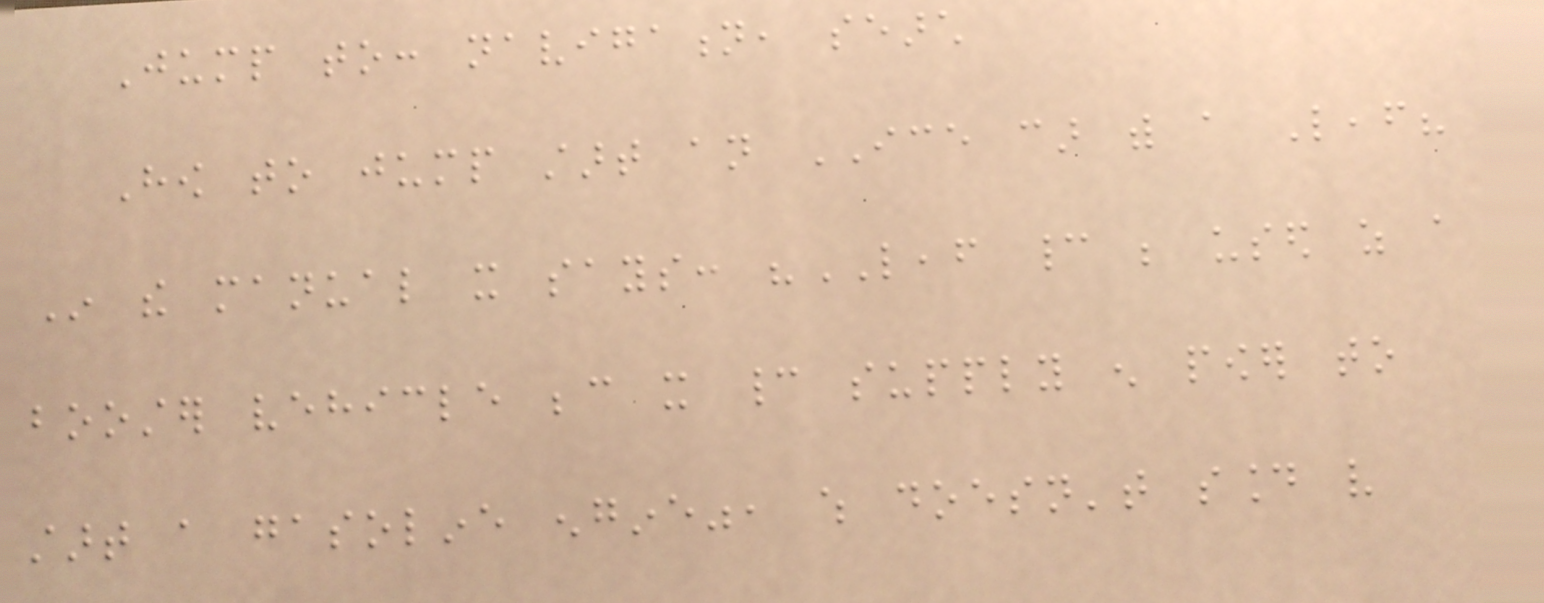Jump to: navigation, search
How to jump start an ICE car with a Leaf?
In the manual it says: "LEAF cannot be used as a
booster vehicle because it cannot supply enough power to
start a gasoline engine", which doesn't sound very
